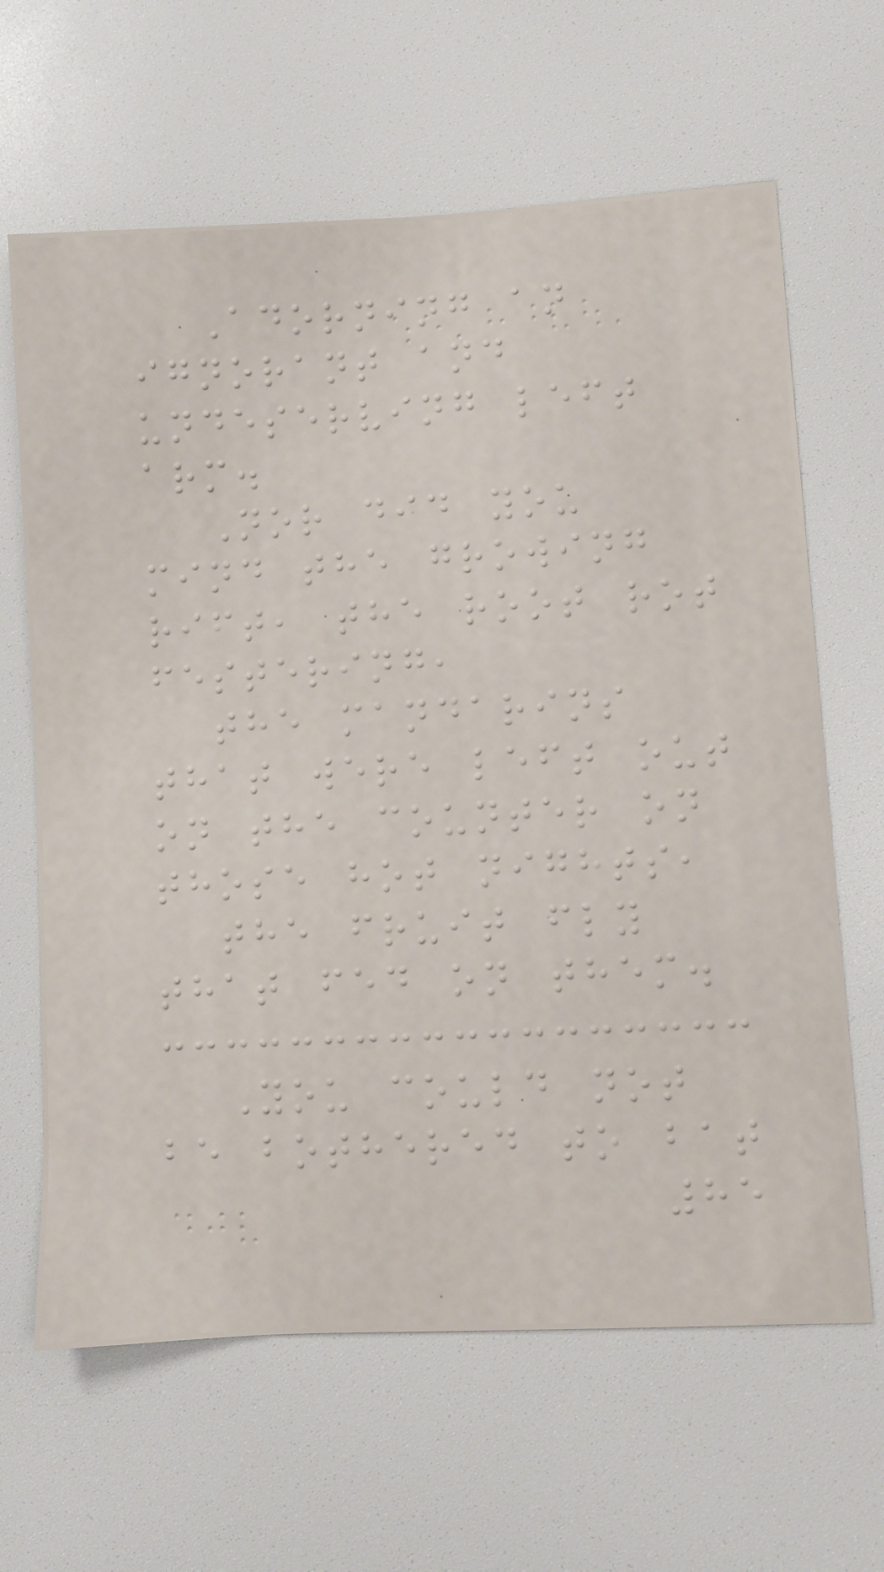Adorning an
ignorant and
undeserving left
arm.
Nor did you
mind the growing
rift, the root rot
festering,
the mandarins
that were left out
on the counter on
those hot nights,
the fruit fly
that fed on them.
You could not
be bothered to bat
85
